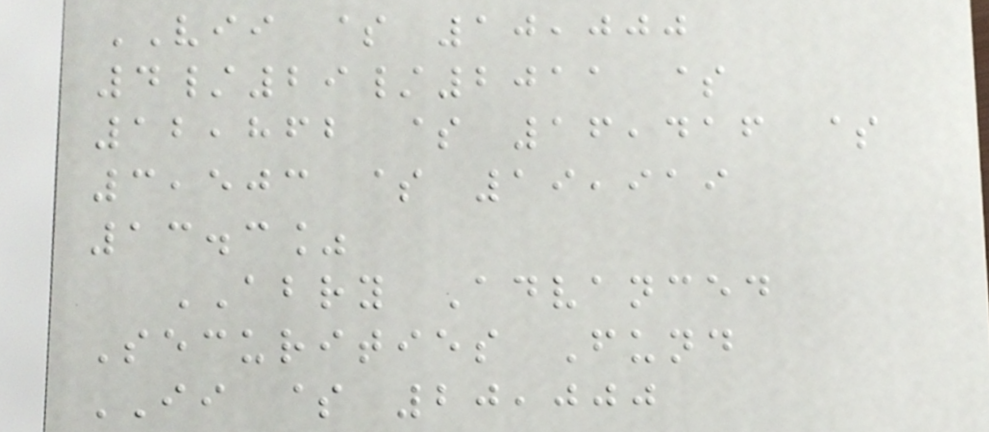VII $ 10,000
4/29/2011 $
12,862 $ 16,416 $
3,503 $ 19,919
13.3%
ABRY Advanced
Securities Fund
II $ 20,000
